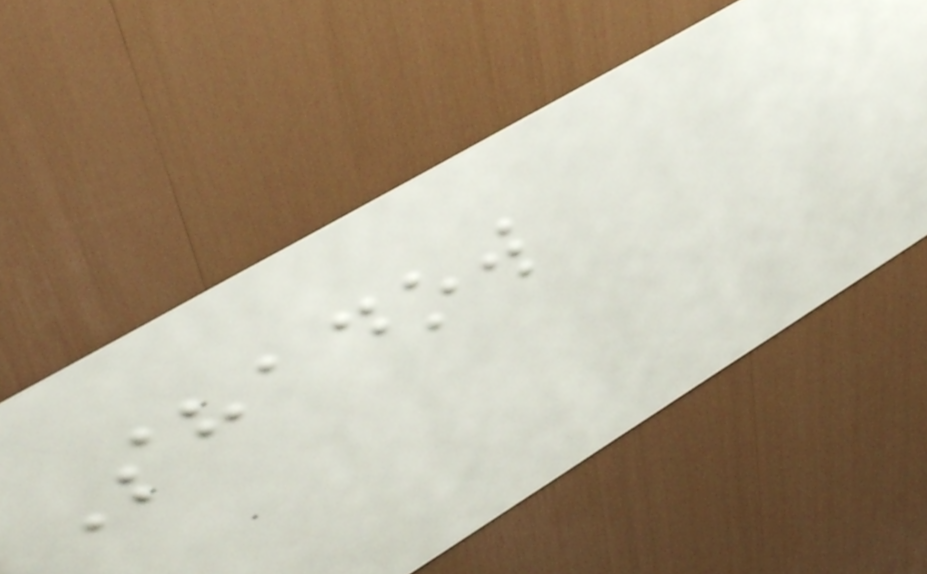Shadow
